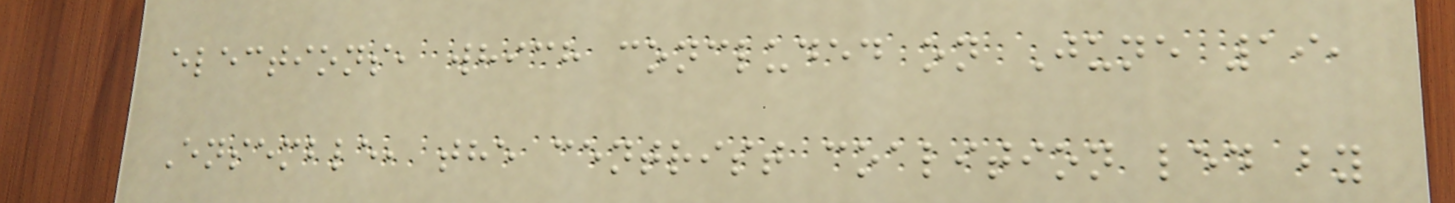elections, which concluded on June 19,
Ensemble, the centrist coalition led by
